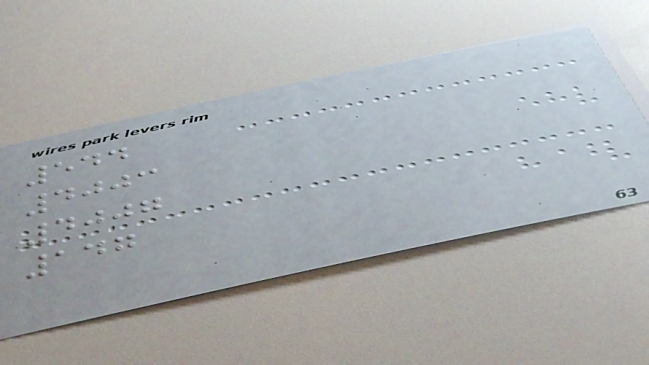544
4003
4007
147
